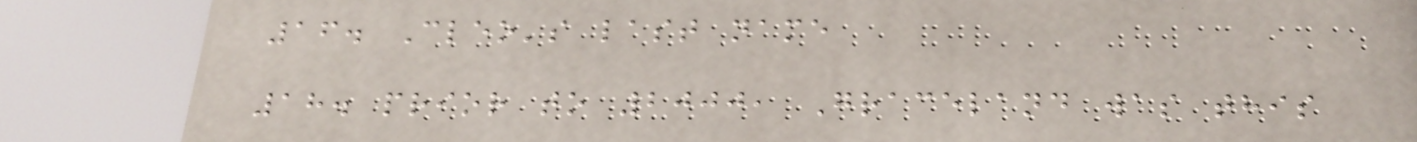16. Cleo's last name
18. prior to 2000, Graceland was this
